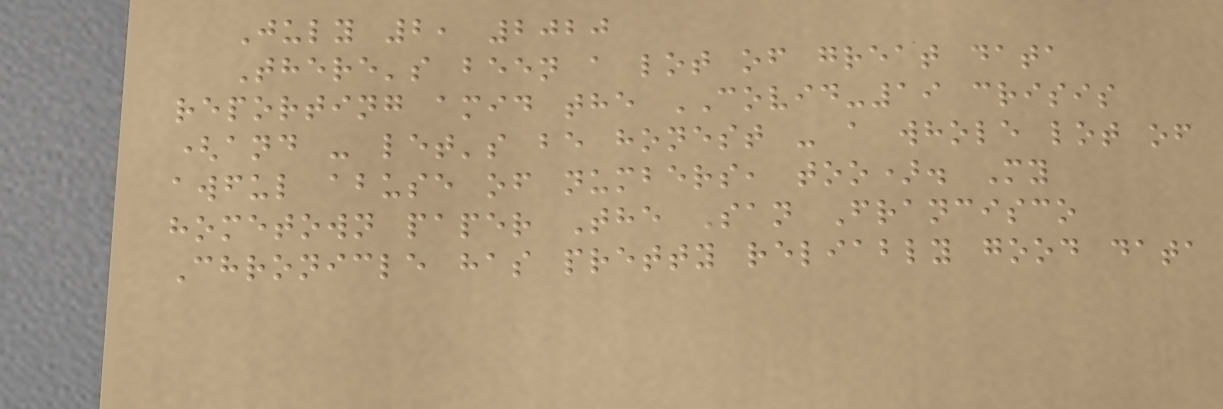July 2, 2020
There's been a lot of great data
reporting amid the COVID-19 crisis
(and - let's be honest - a whole lot of
awful abuse of numbers, too). My
hometown paper The San Francisco
Chronicle has pretty reliably good data
